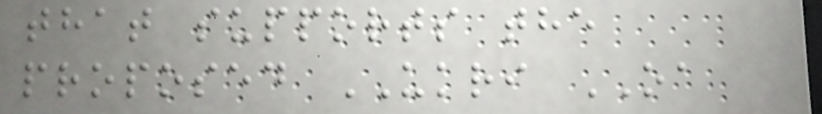that supports the
proposed UKRI OA
